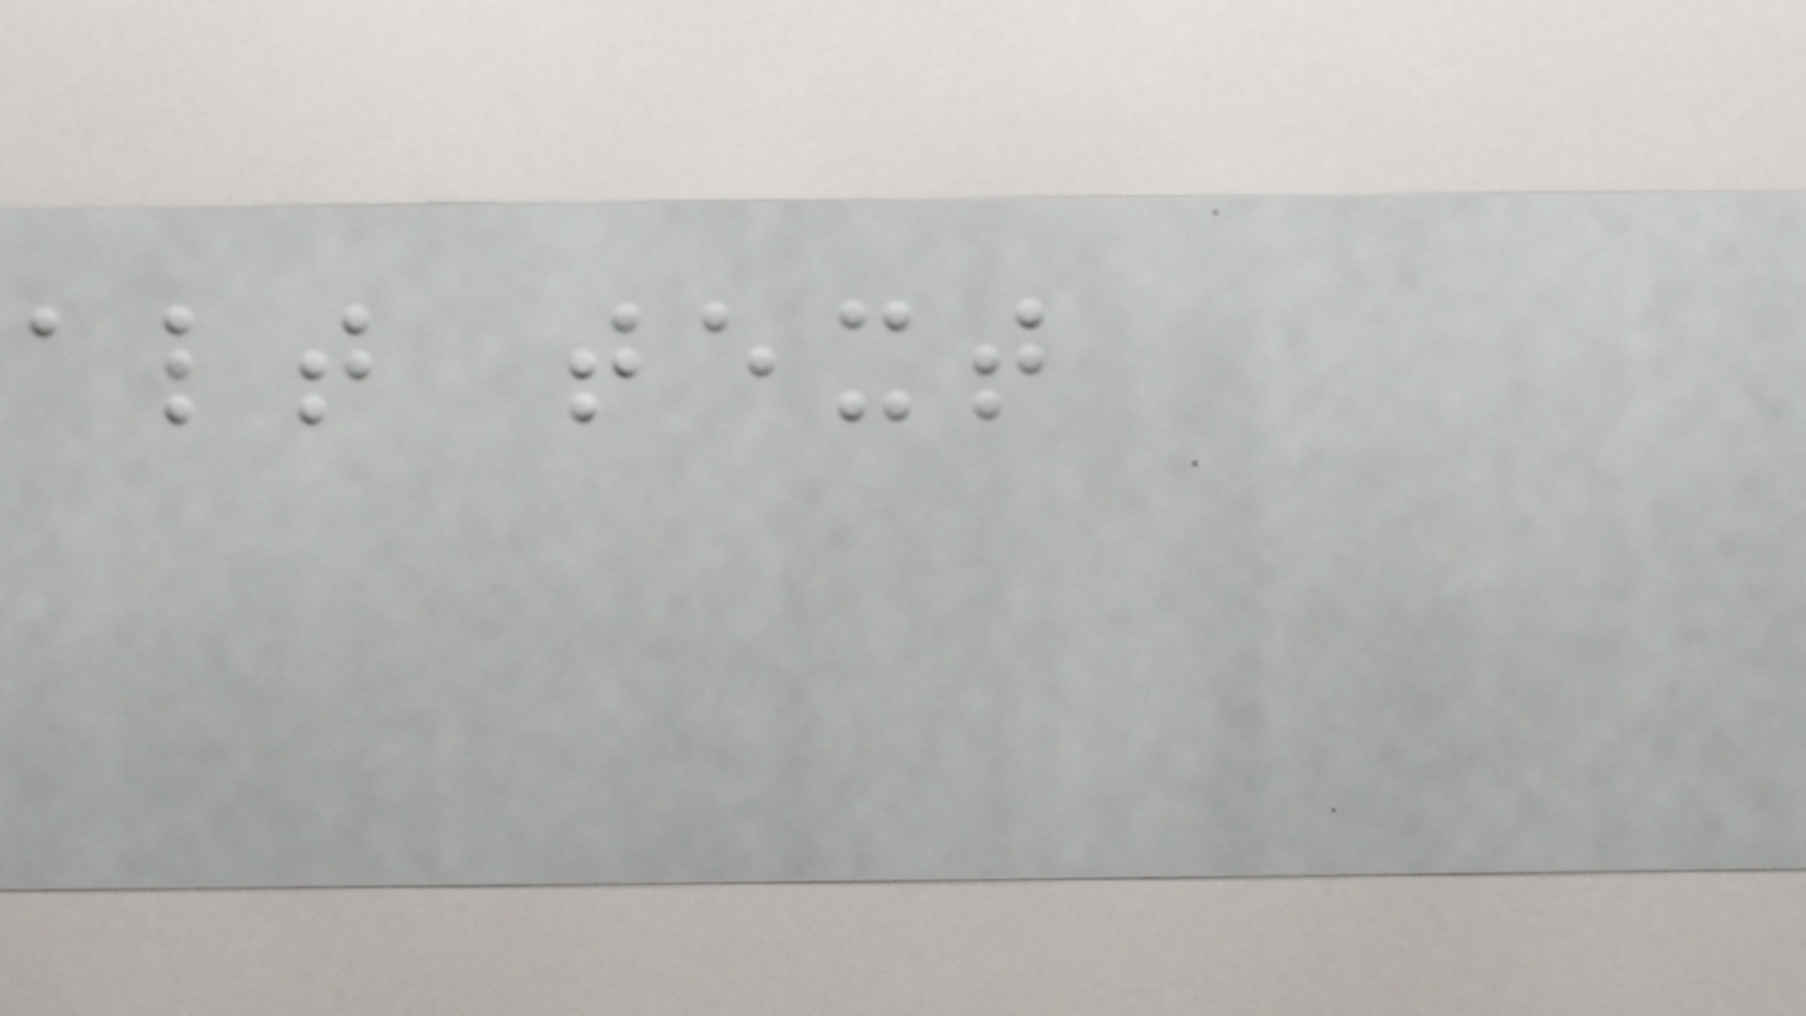alt text
